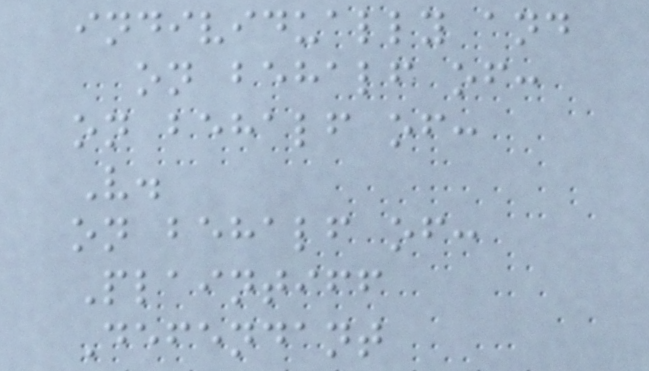individually and
on behalf of:
on behalf of:
V.
on behalf of:
Plaintiff
Defendant
